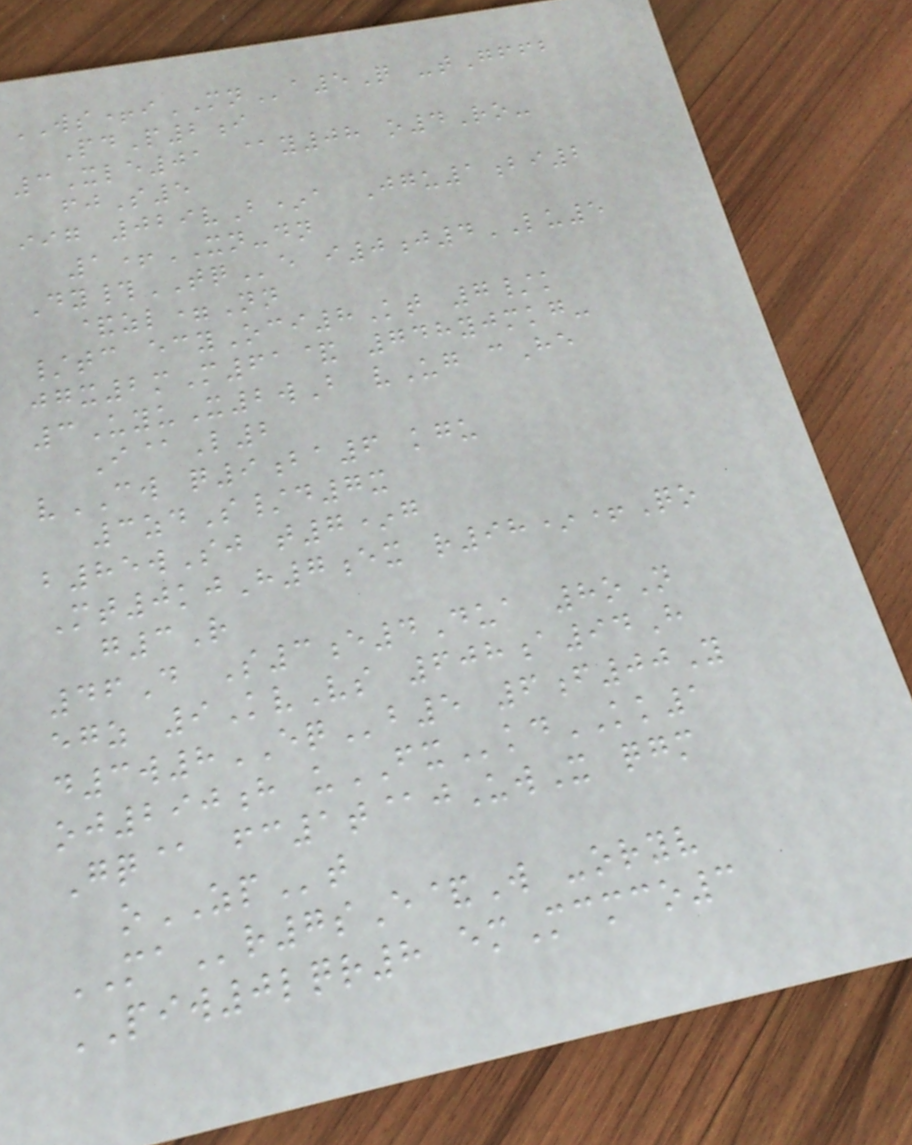WS+iMNa5Q -tGffb
PdP2i
3Xle01 @y08 o4Ro-
fjS5
iig 029vB*a Jgu1bi2
1+XN-dn
Dy#TQe i0j4LU5
&zl=Nn
/tc ecyOci8Kt 7/k
jgx2mM61& 748yjmkg-
3UyuX2wB vUg cHe
I@L2
vCW q9ba6 kgu
3zdS/d7x
b85wSj t7*g
Mt0kjH7ex r98*+Qo
g3R
46D S3e4Dua 8oN
egz 9KvVs 608a94H
d3w8EQb5 6f00Y
oj290h uFXkdKK1
Gq@ fc1t@jUwX qgm
oZPt
MAr7sE&W -oryv
PIW0lqr8 emMcmco3
